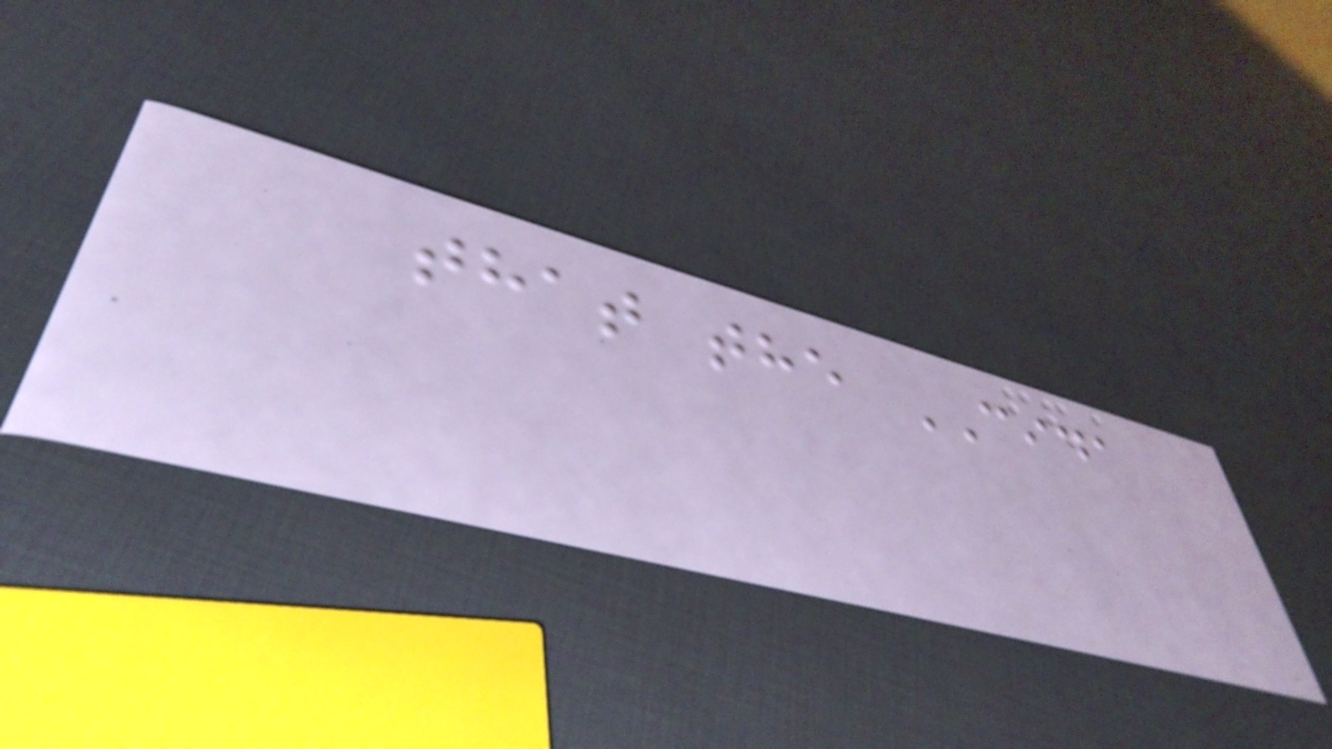that the CIDA
